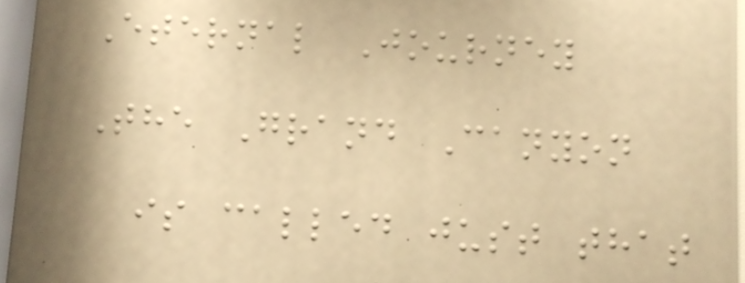Eternal Journey
The Grand Canyon
is called just that
